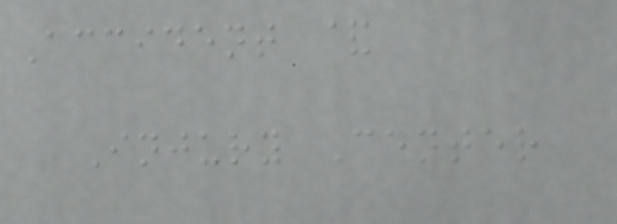Accident &
Injury Center
